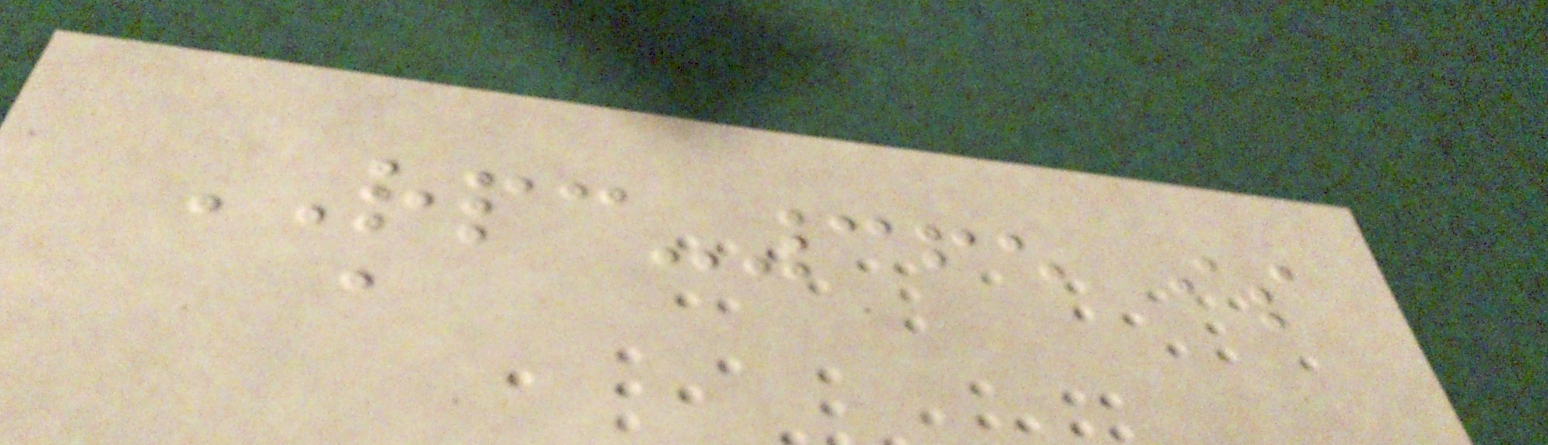RPC-365 is
a
